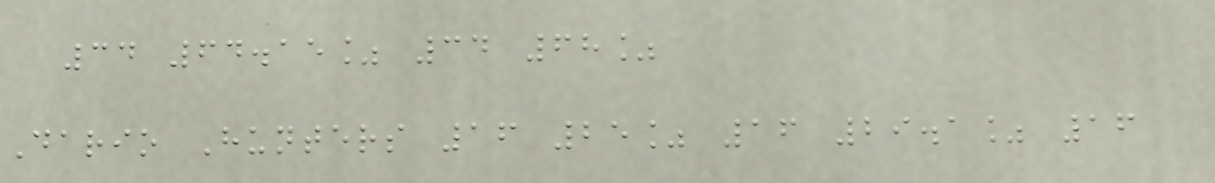34 64.15% 34 68%
Dario Hunters 16 25% 16 29.1% 16
